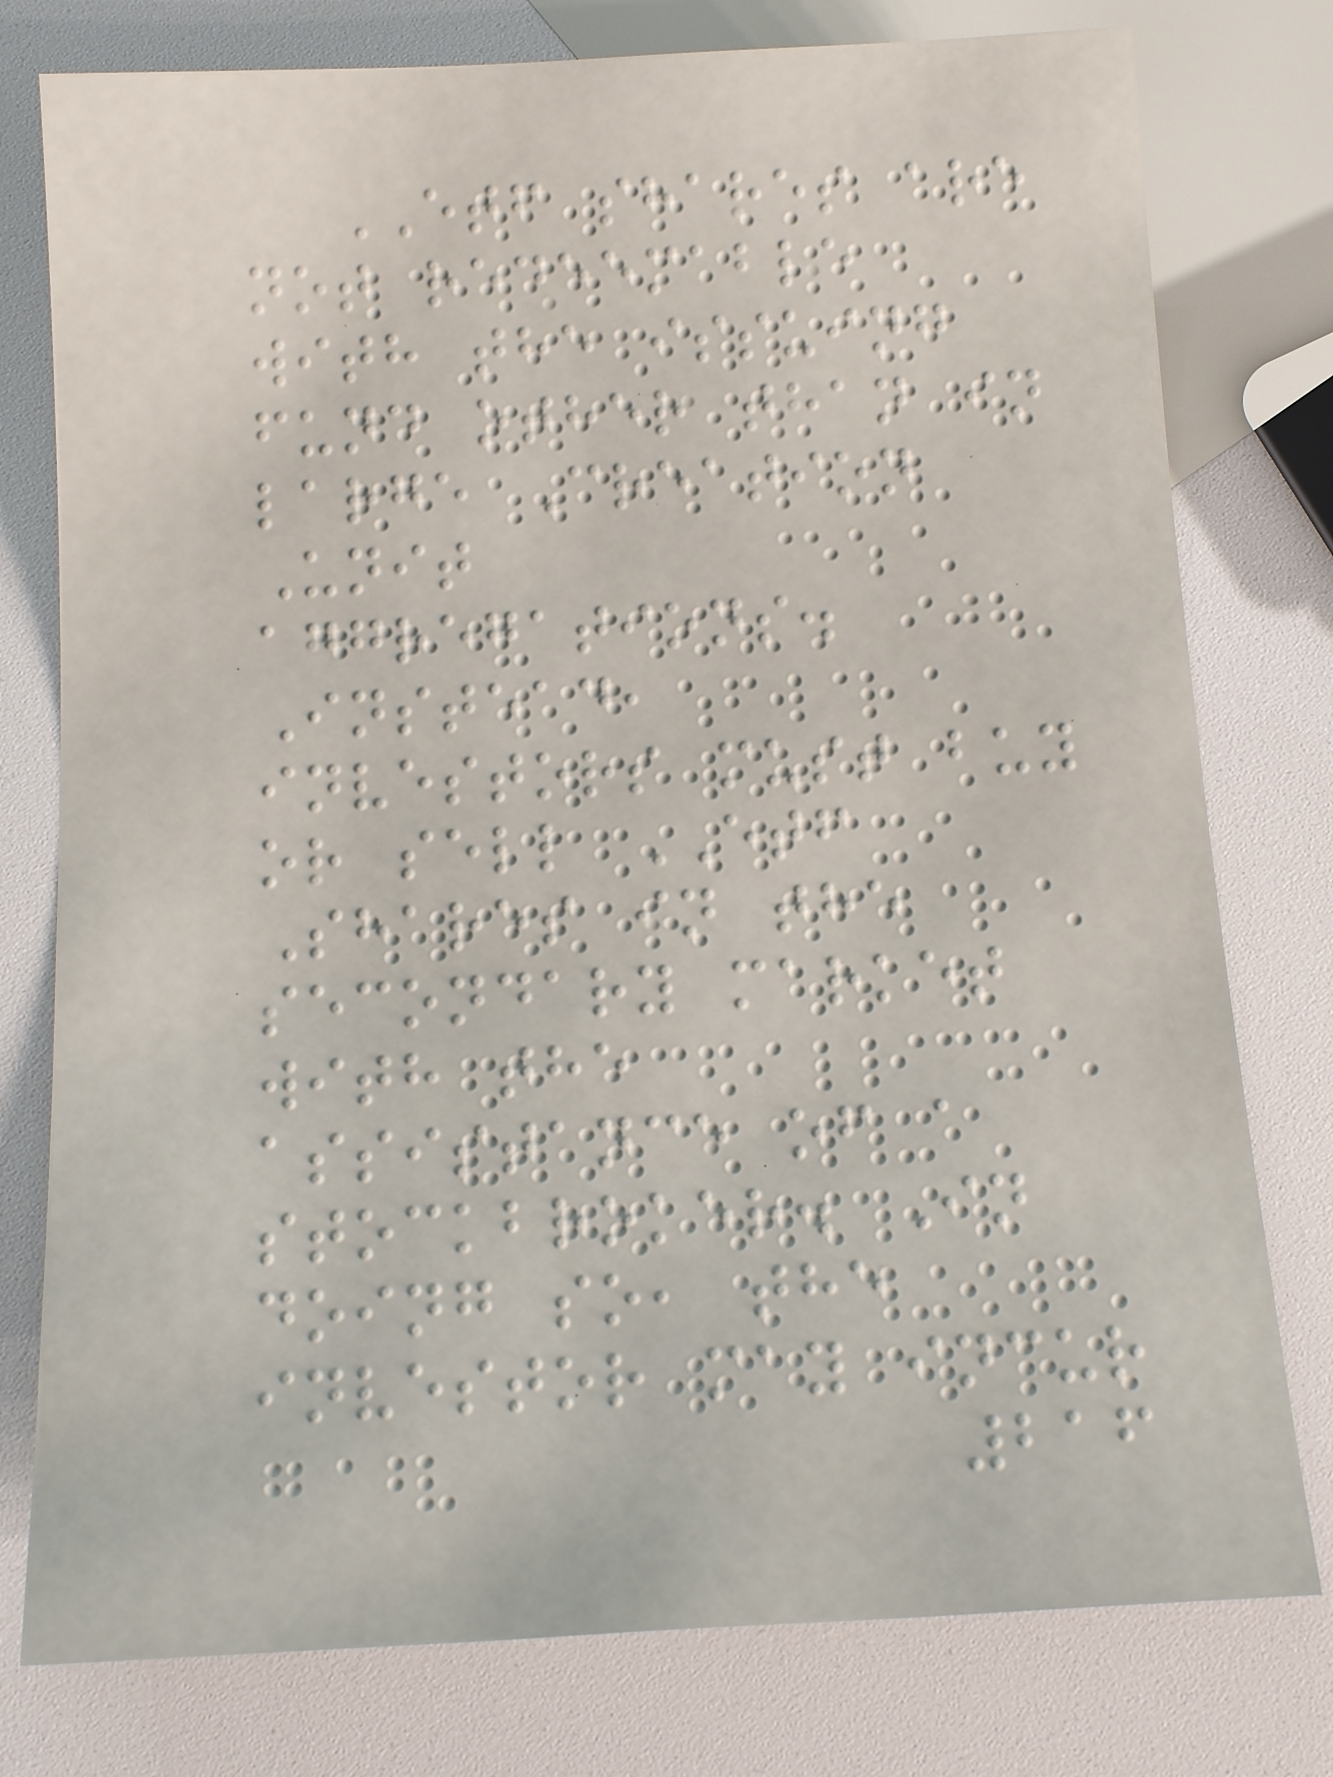ETF shares are
not redeemable
with the issuing
fund other than in
large Creation
Unit
aggregations.
Instead,
investors must buy
or sell ETF
Shares in the
secondary market
with the
assistance of a
stockbroker. In
doing so, the
investor may incur
216
